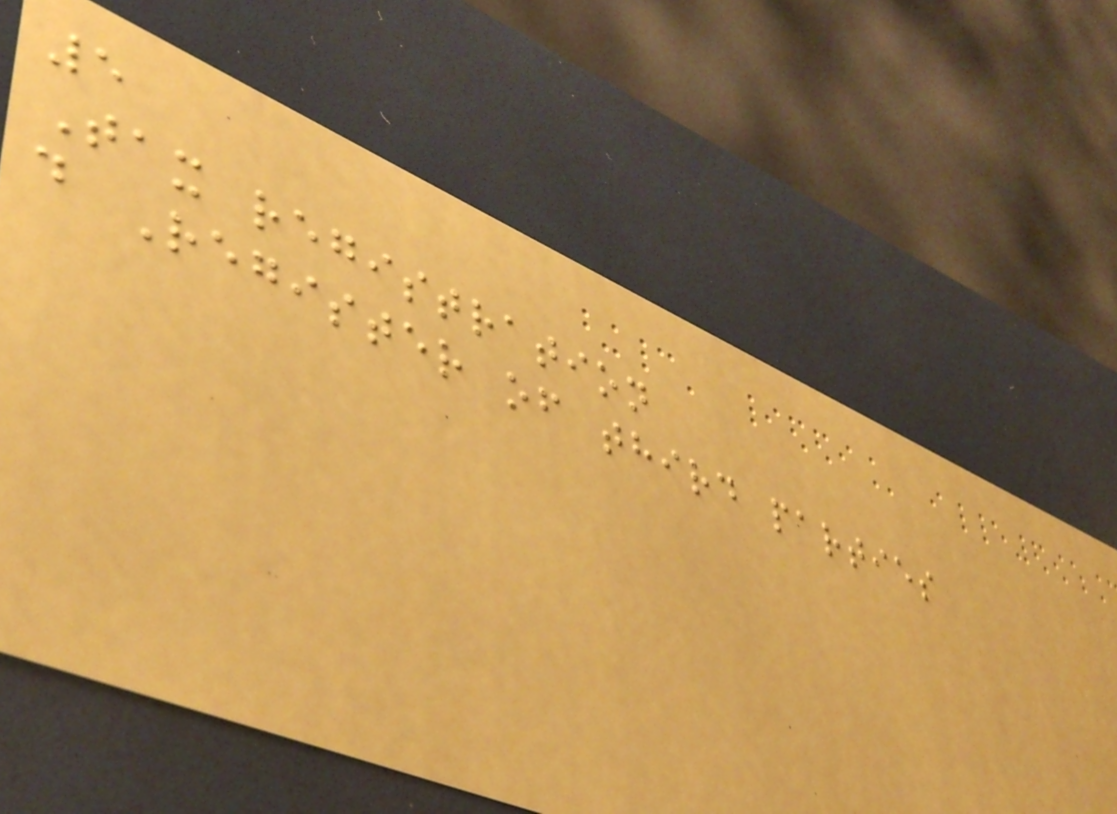5
Tax registration
d Register of third parties
